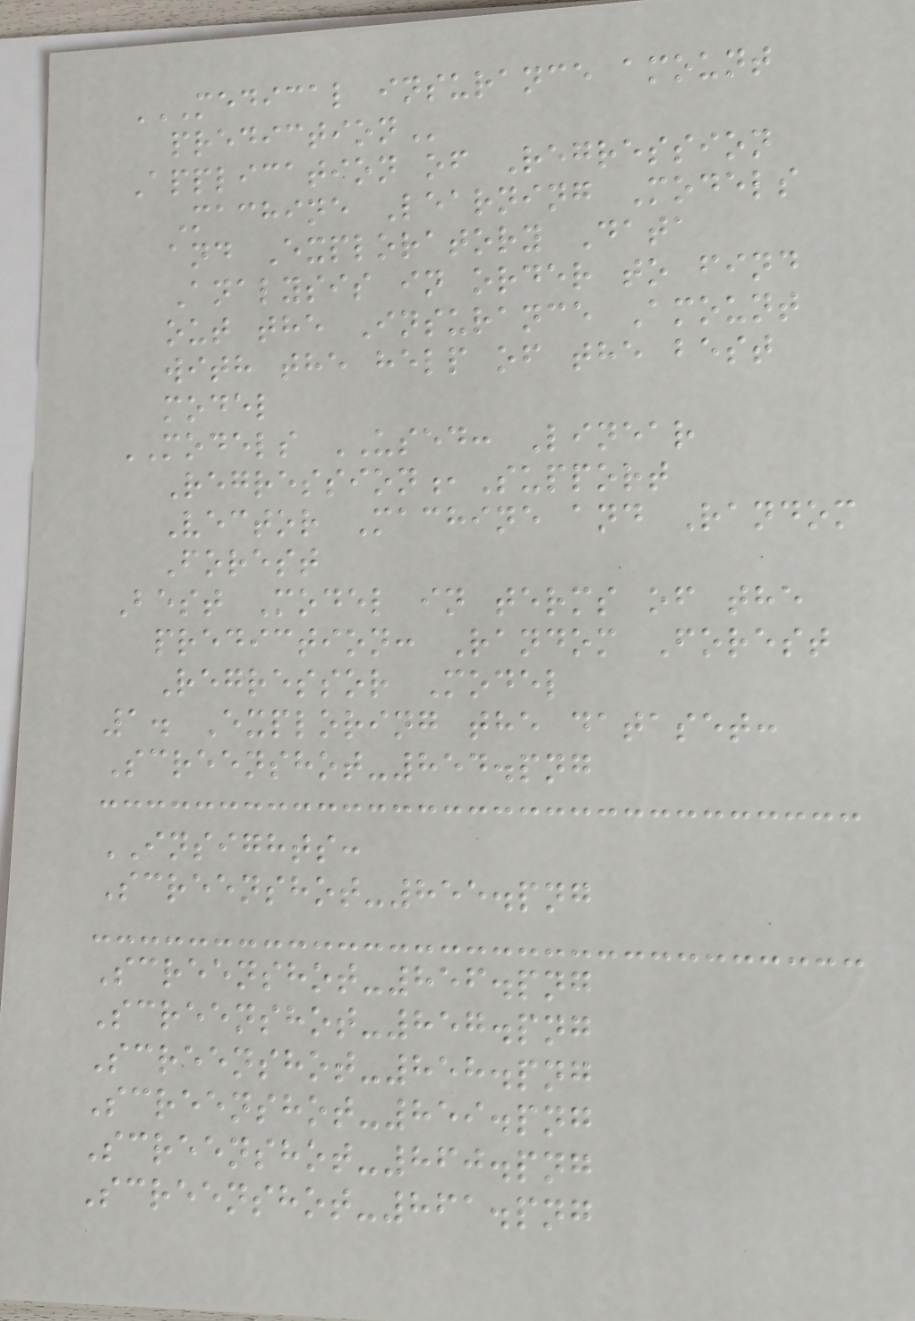MEDICAL INSURANCE AMOUNT
PREDICTION
Application of Regression
Machine Learning Models
and Exploratory Data
Analysis in order to find
out the Insurance Amount
with the help of the best
model
MODELS USED: Linear
Regression,Support
Vector Machine and Random
Forest
Best Model in terms of the
prediction: Random Forest
Regressor Model
1. Exploring the dataset:
Screenshot-854.png
INSIGHTS:
Screenshot-855.png
Screenshot-856.png
Screenshot-857.png
Screenshot-858.png
Screenshot-859.png
Screenshot-860.png
Screenshot-861.png
